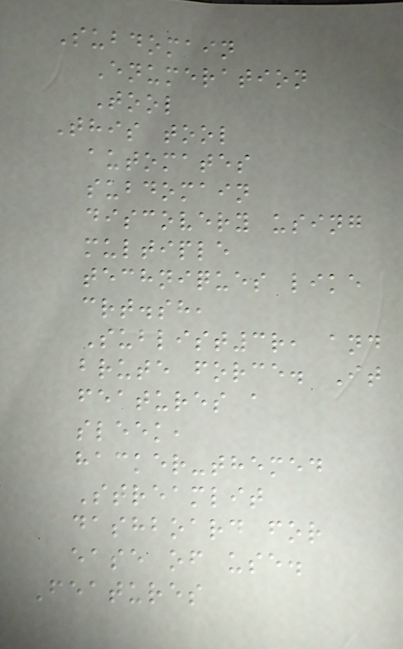Subdomain
Enumeration
Tool
This tool
automates
subdomain
discovery using
multiple
techniques like
crt.sh,
Sublist3r, and
brute force. It
features a
sleek,
hacker-themed
Streamlit
dashboard for
ease of use.
Features
